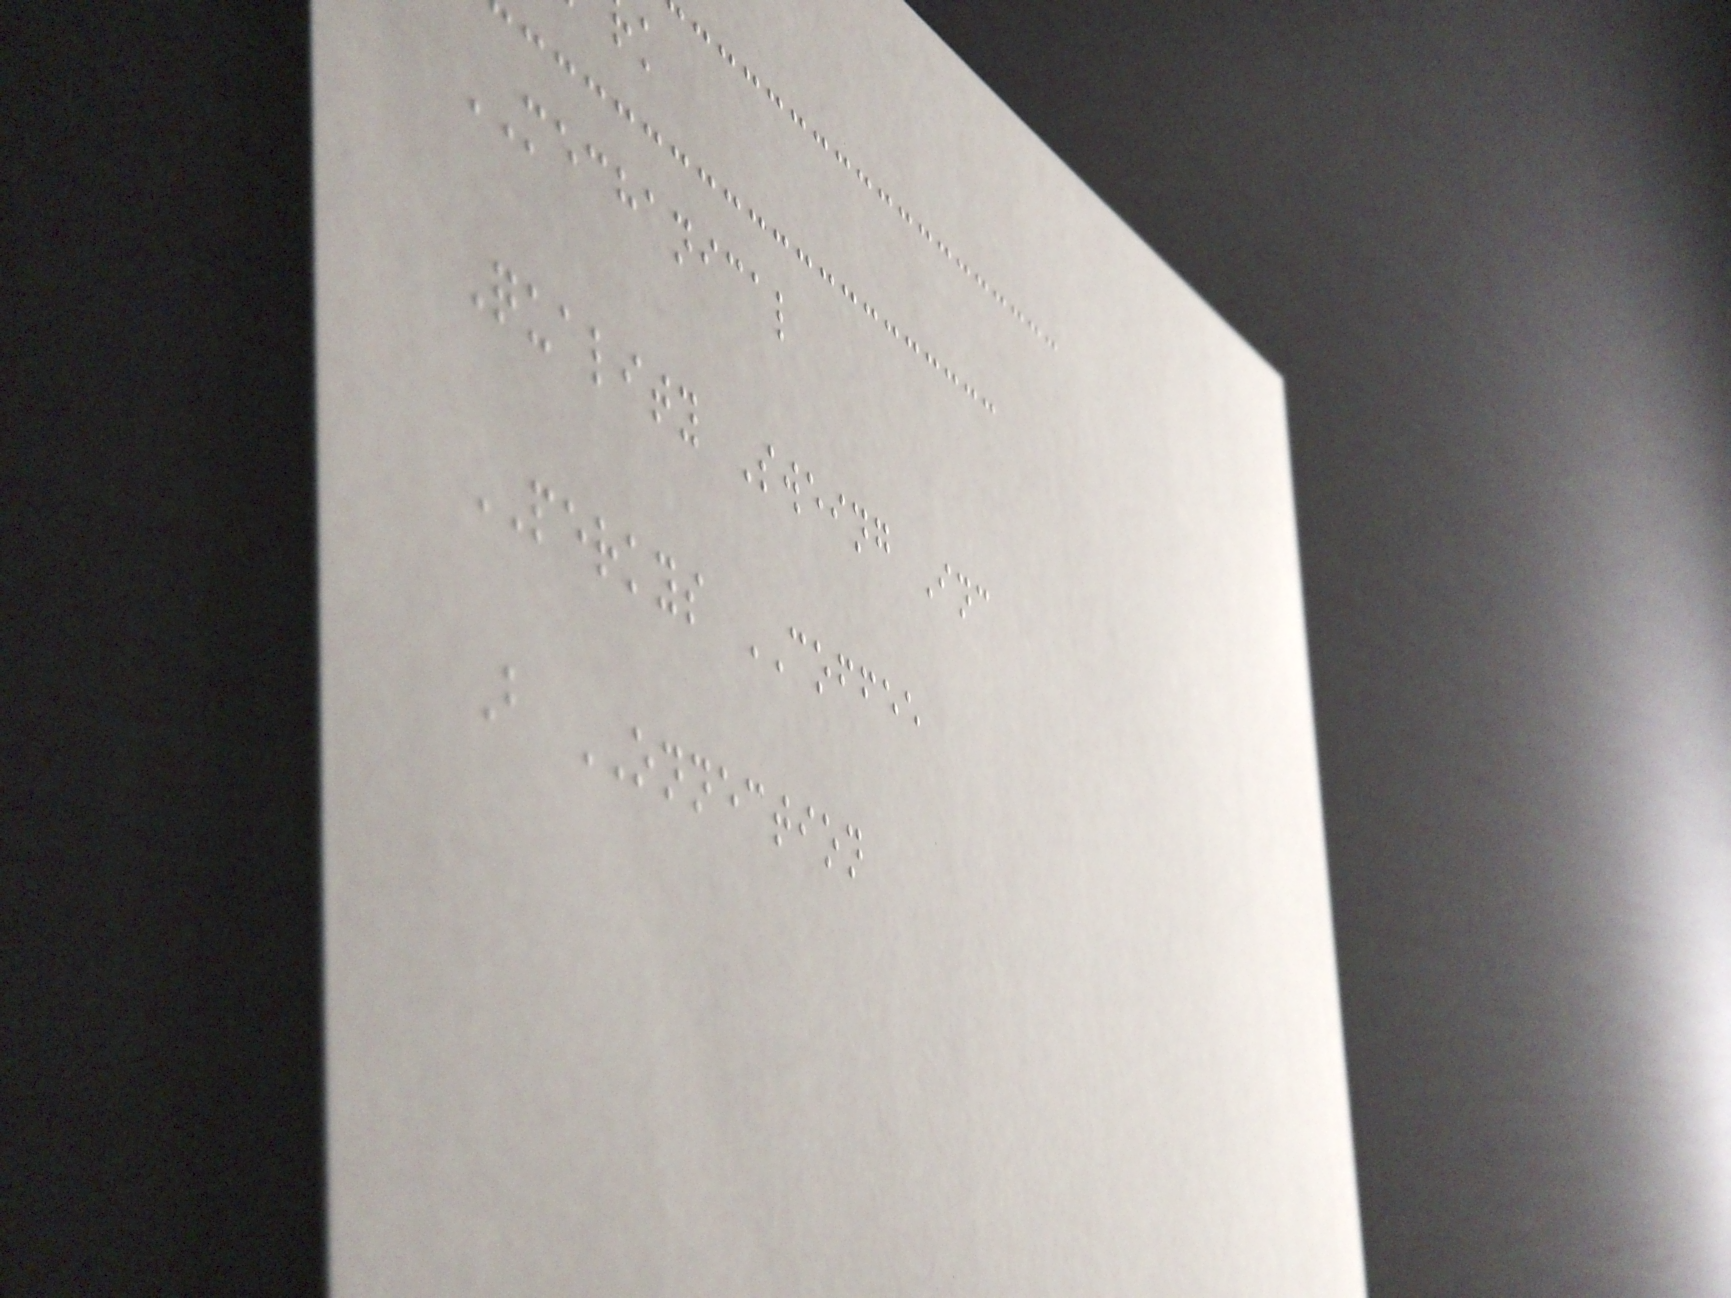MECHANICAL
Quality Sweing Inc
PERKYS COFFEE
B ONNECTION
